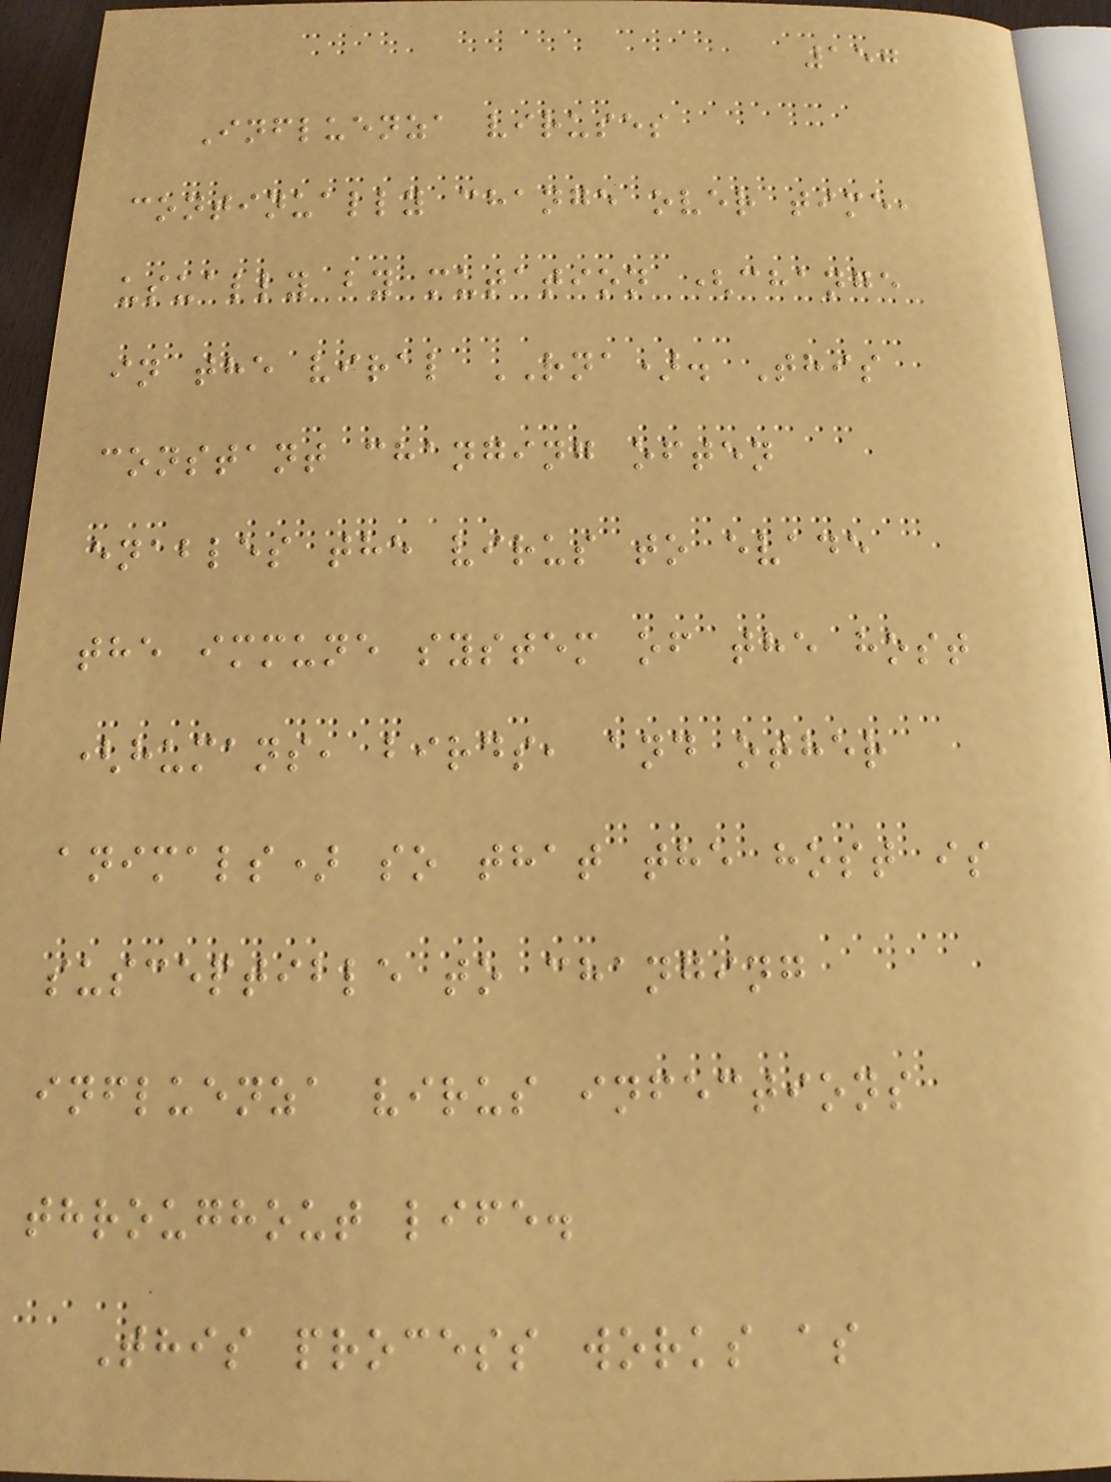157
Influenza viruses
continually change over time,
usually by mutation (change
in the viral RNA). This
constant changing often
enables the virus to evade
the immune system of the host
(humans, birds, and other
animals) so that the host is
susceptible to changing
influenza virus infections
throughout life.
This process works as
